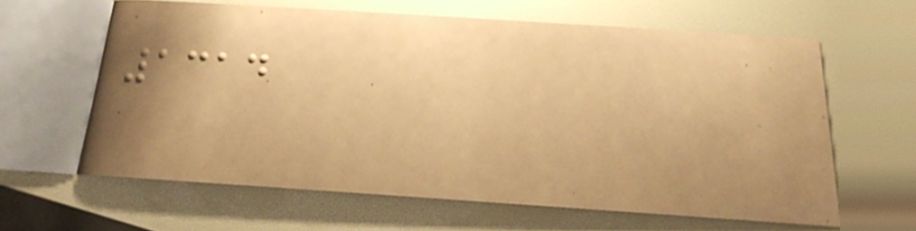1314
